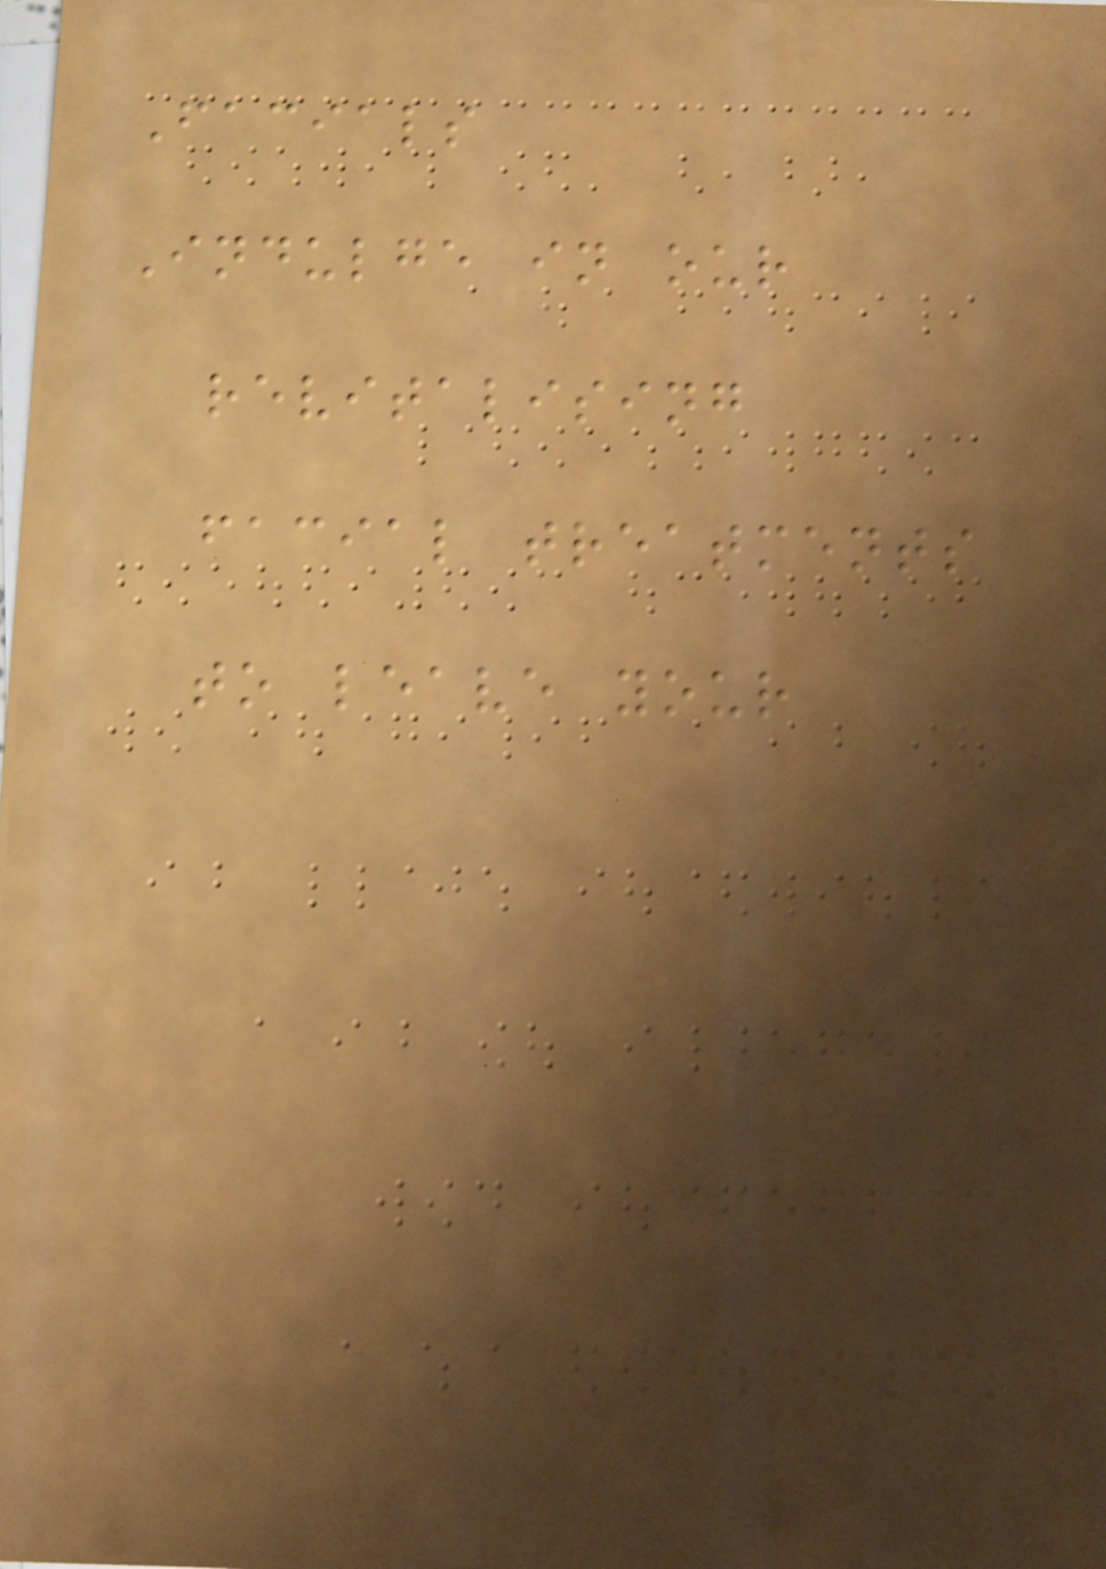Facials
Indulge in our
revitalising
facial treatments
to leave your
